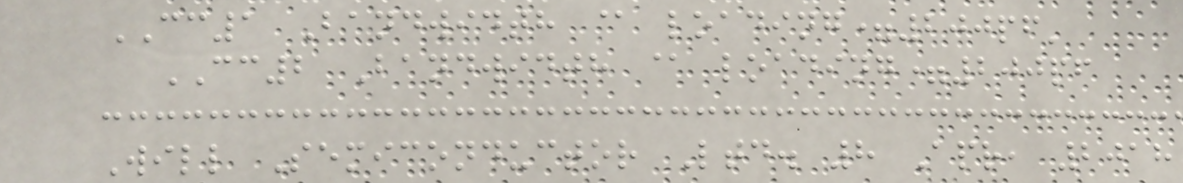CC1 Bandwidth @ loading=200pf'
CC2 Bandwidth @ loading=200pf
Will Semiconductor Ltd. 8 Apr, 2018
